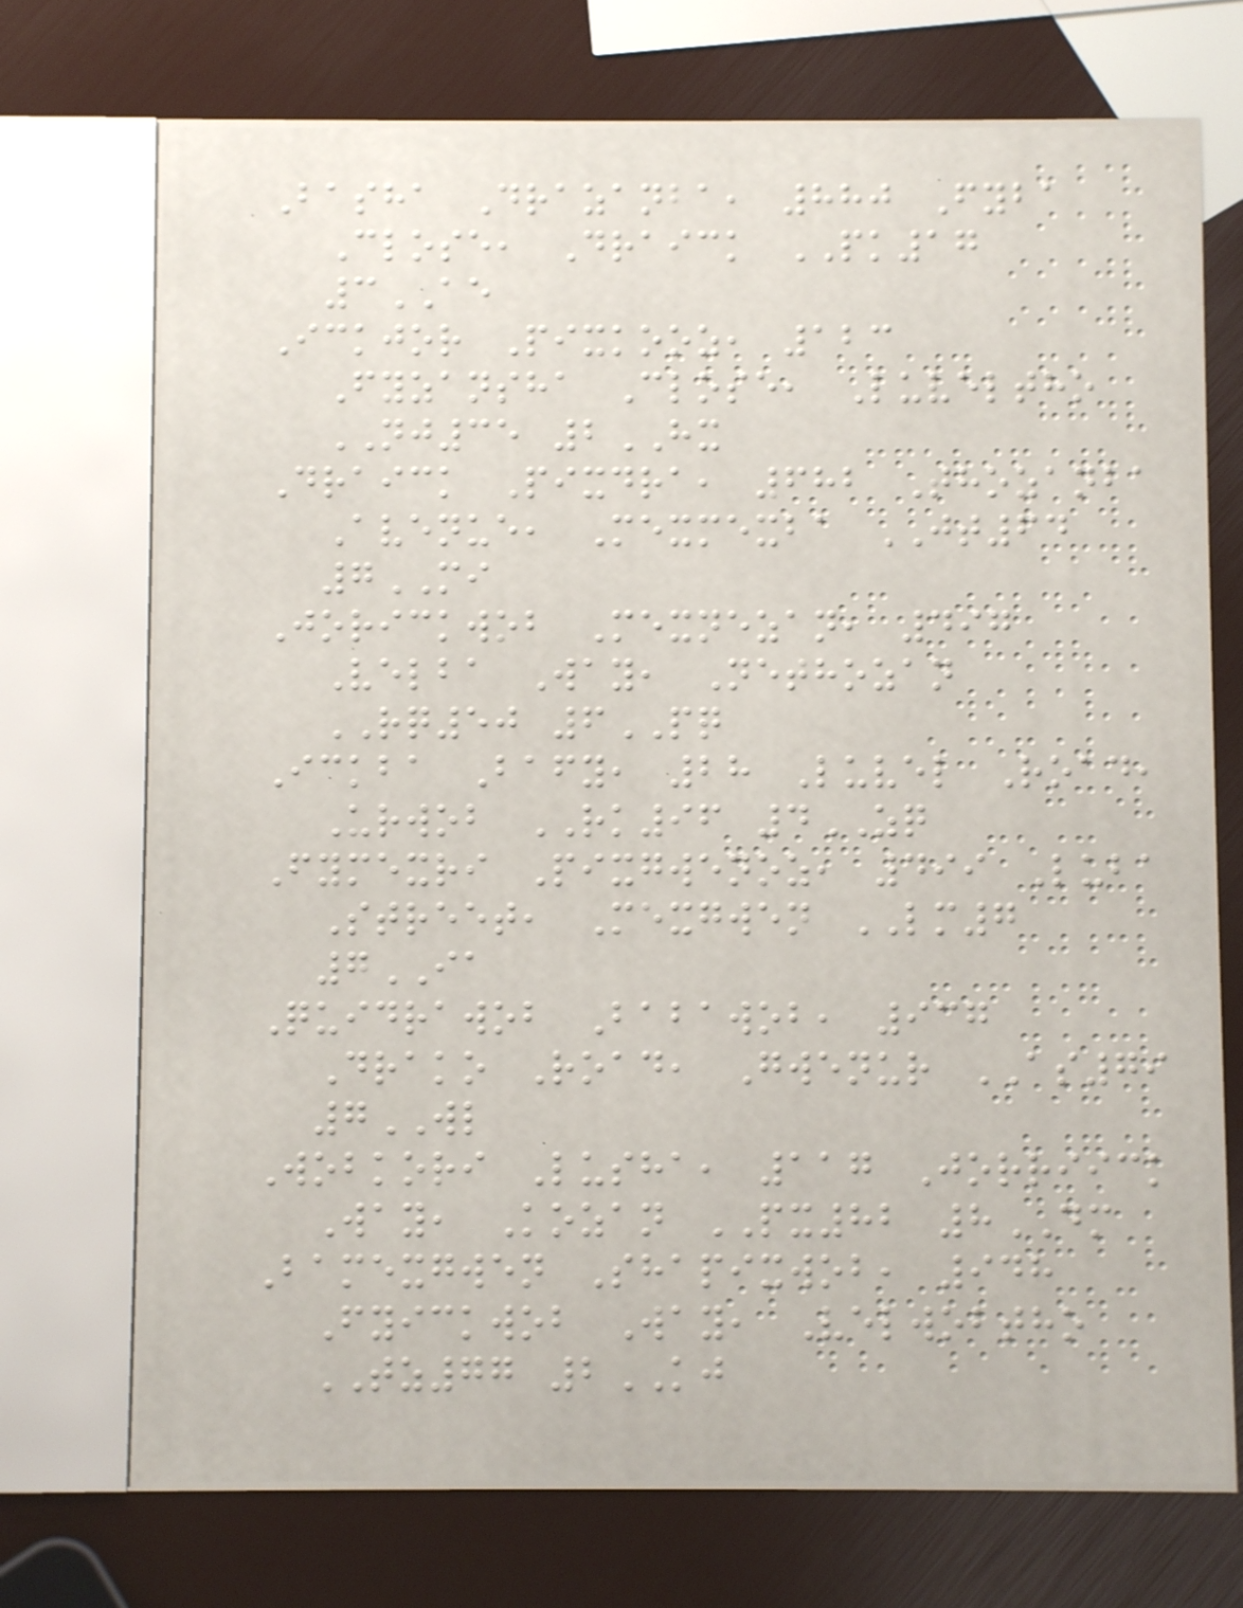Basha Drazanba, 880 Fyba
Close, Draick PK17
3AE
Ickjor Pixkooz, 123
Fyzansha Close, Luveltho
NJ35 2HX
Draick Pixdra, 682 Thozanba
Avenue, Mexmexba JT64
7MI
Jorickwob Mexnezan, 497
Velba Way, Nethozan
RQ50 6PQ
Ickba Bafy, 28 Luvel Road,
Urwob RK96 4ZQ
Fymexri Pixgwenoz, 499 Luba
Street, Mexgwen LM7
7IA
Quidrawob Babawob, 937
Drako Road, Gwenur AS79
7WL
Wobkori Lusha, 117 Jorriick
Way, Kozan PX82 8DM
Bamexgwen Shapixwob, 948
Fyickwob Way, Velwobtho
TZ77 2KJ
